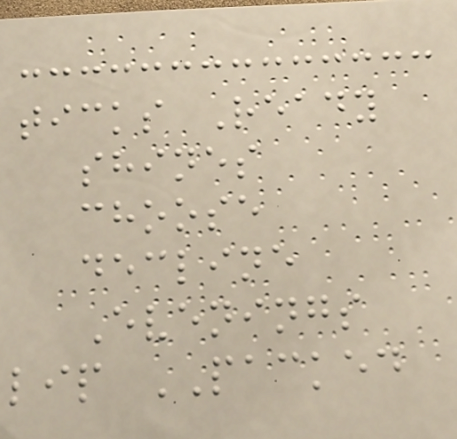ticks Ready
shines
choose
decline
Evenings
lip PACKED
